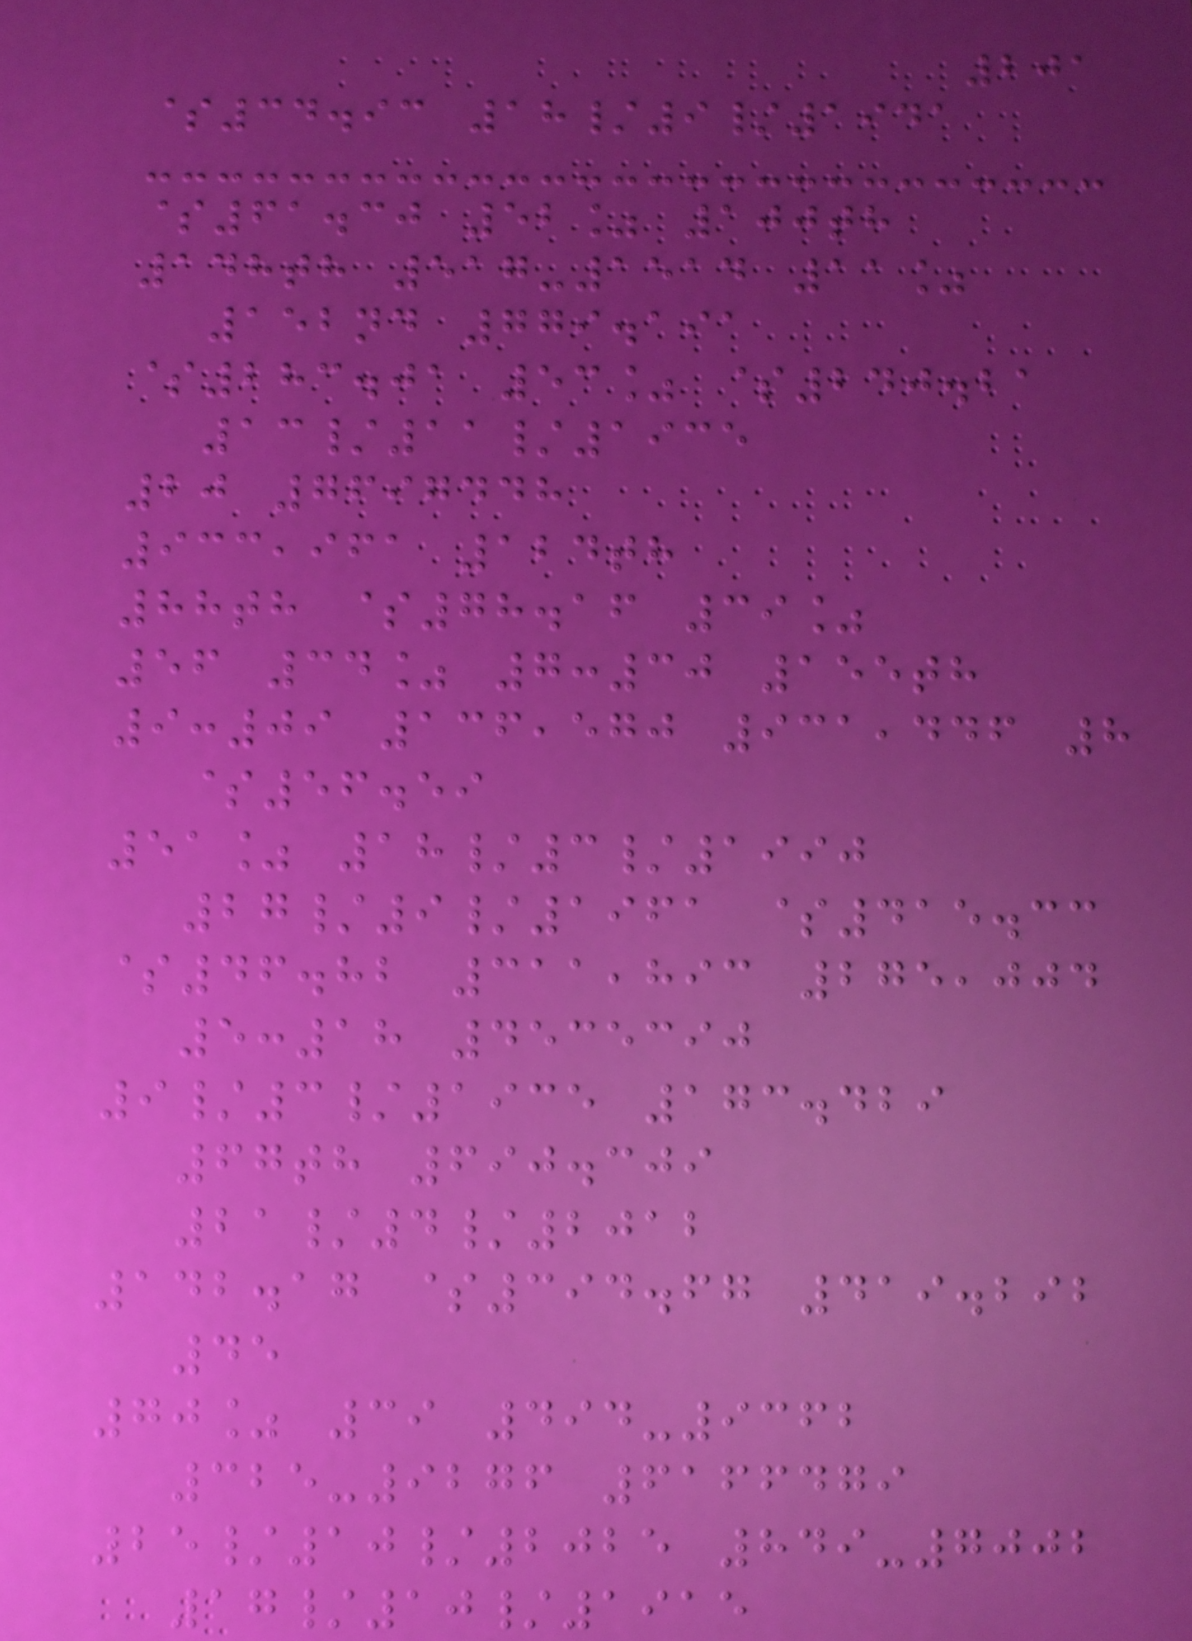201
$34.93 18/9/1941
$61.30 52% 100th
148th 517-1514 11%
152nd 779.191
$283.01 53% $240.21
13/11/1935
20 7697448
933,961 124th
88th $78.16 39%
56 34% 7:30 155th
9:09 136,570 931,446 8
$56.59
51% 18/3/1990
27/9/1961 $415.33
$46.82 311,893 275,004
5:18 4535390
9/3/1935 173.429
67th 690.309
21/4/2012
142.17 $394.67 419.292
45
70% 39 494-9362
325-9276 6166479
25/10/2025 849-7002
17/10/1915
